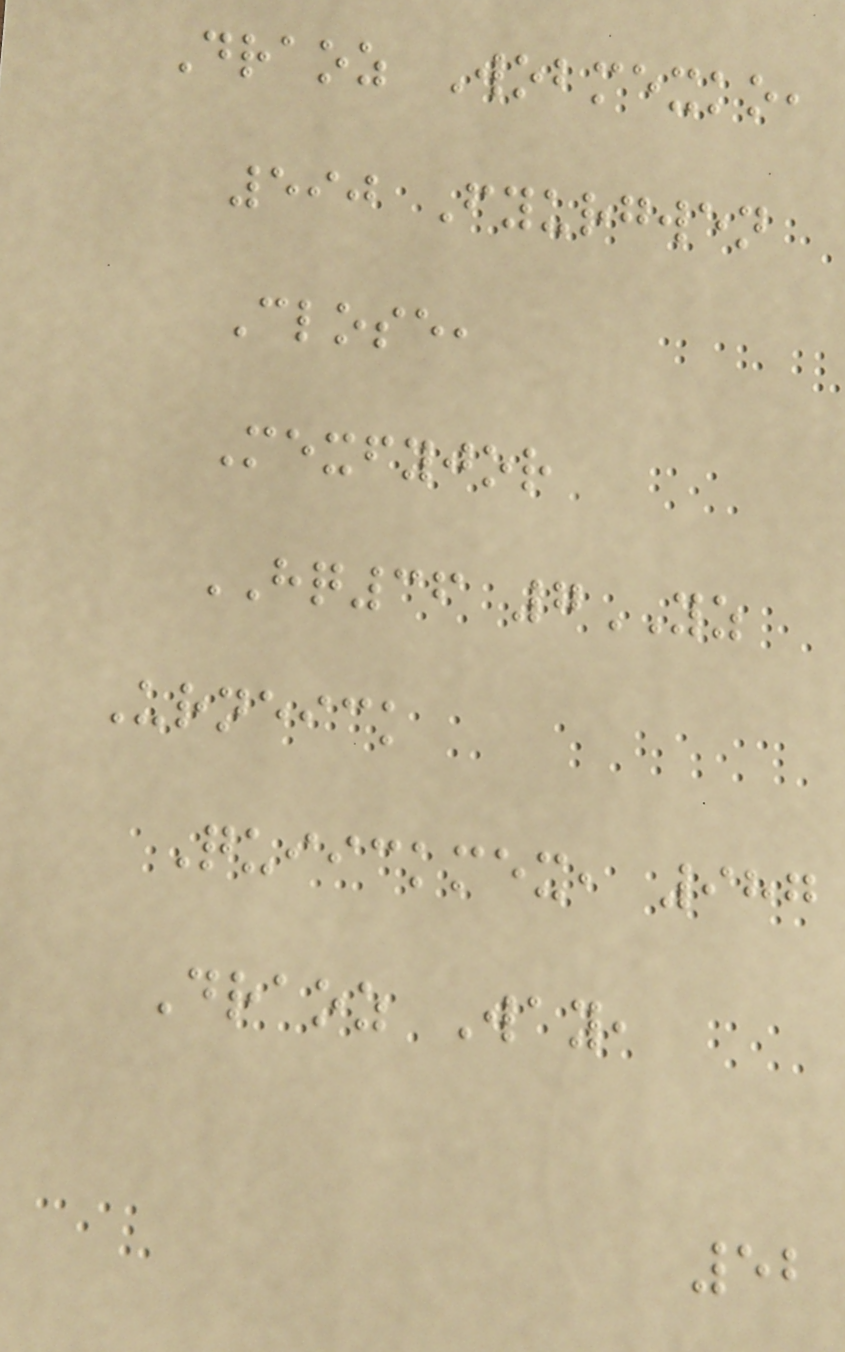Draoz Wobmexko,
590 Fyurgwen
Close,
Mexfyjor
HQ36 7YZ
Urneick
Quiickmex, 987
Draoz Way,
52
